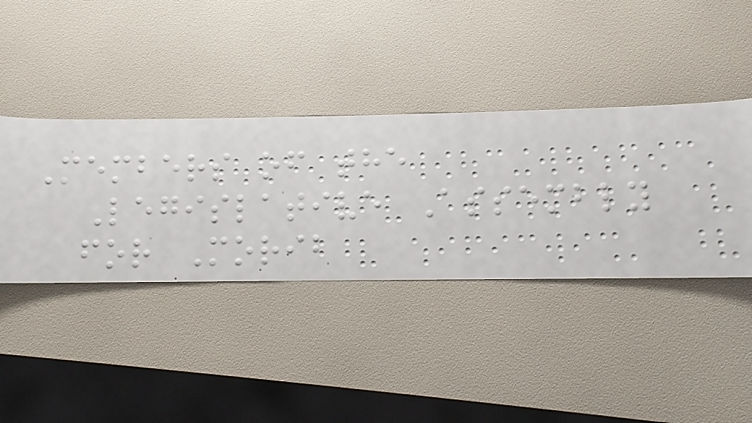Members of the
Legislative Assembly
for Morib
